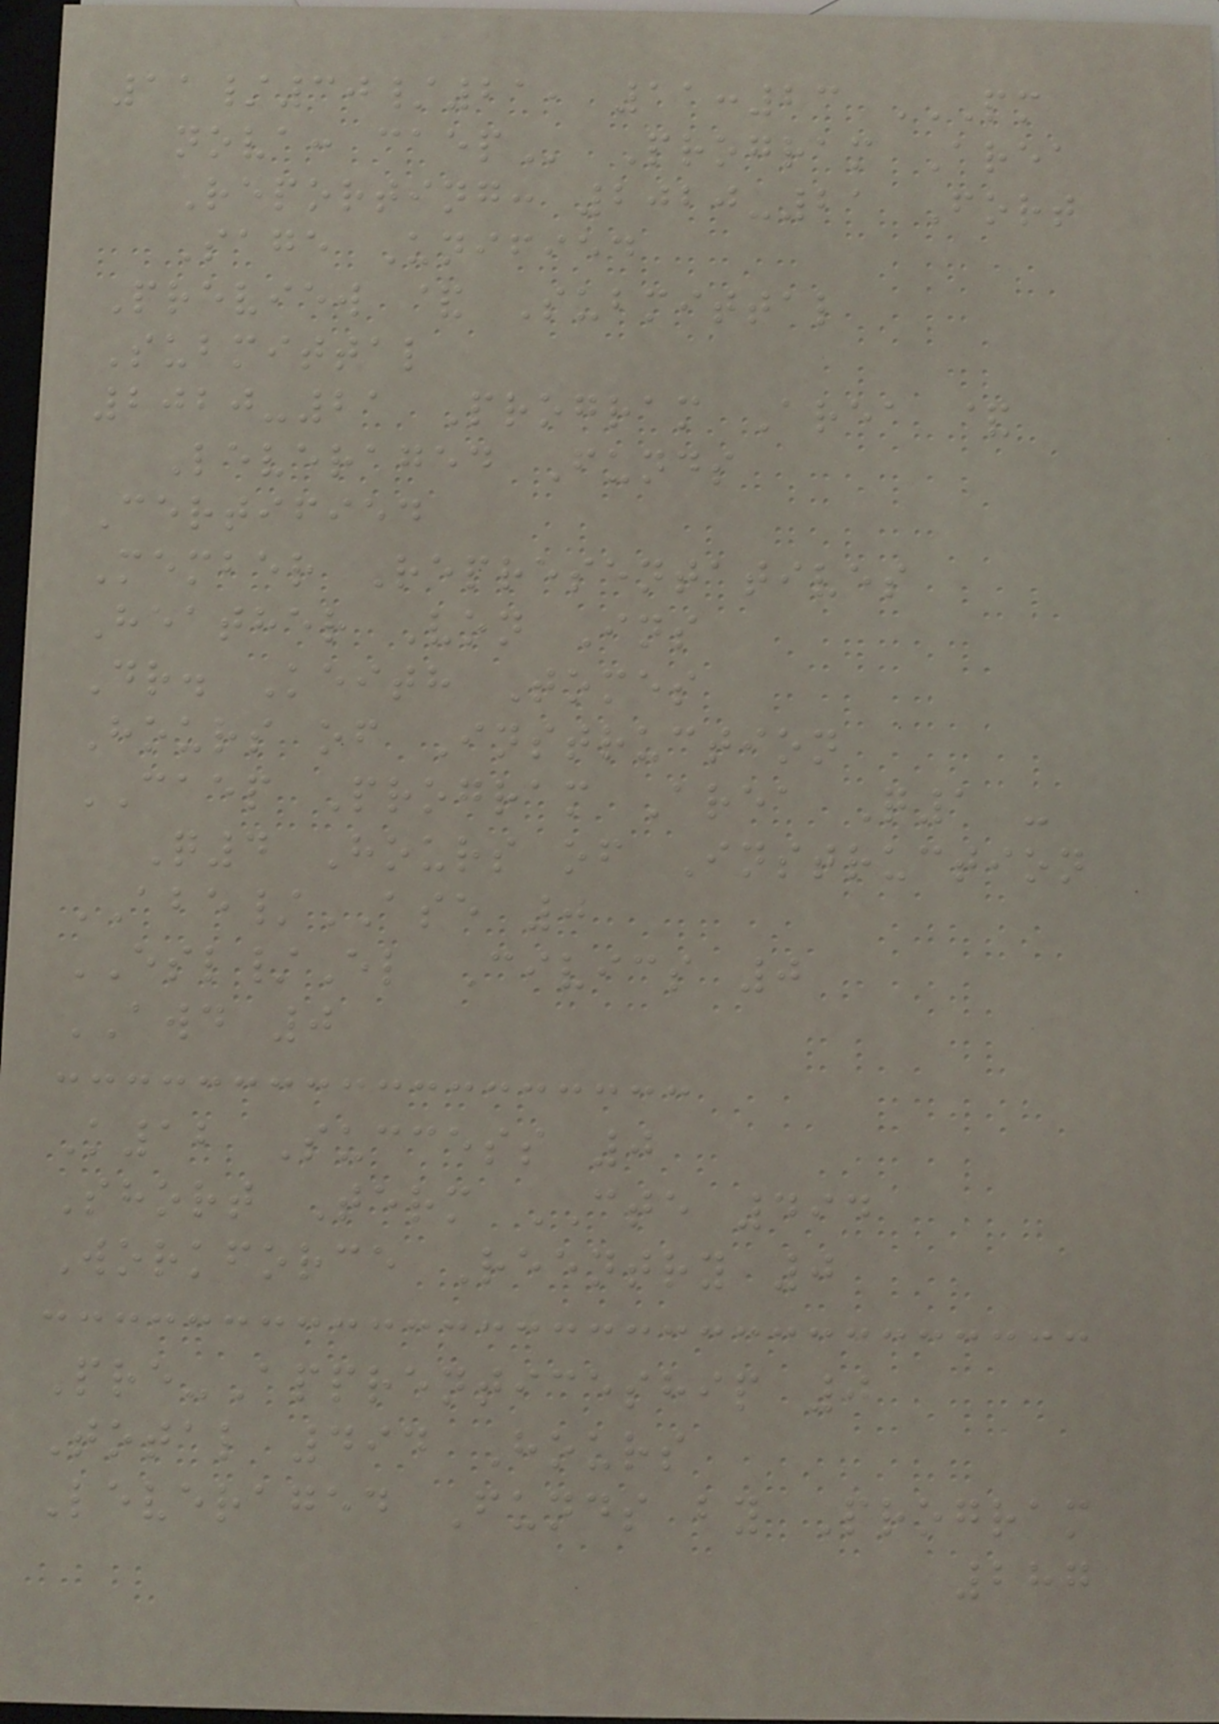11/30/21, 11:23 PM
NOVA: CAEP Program Area
Reporting: 2020-21 Fort
Sage Unified
Preview & Submittal
Submittal
2020-21 Program Area &
Leveraged Funds
Certified
Member Representatives
Heather Von Ins
Dr. Keith Tomes
Hours of Instruction
CAEP Program Area Q1 -
Q4 Hours of Instruction
ABE/ASE 0
ESL/El Civics 0
AWD 0
K12 Success 0
Short Term CTE 494
Workforce Reentry 0
Pre-Apprenticeship 0
Total 494 Hours
Leveraged Funds by Program
287
